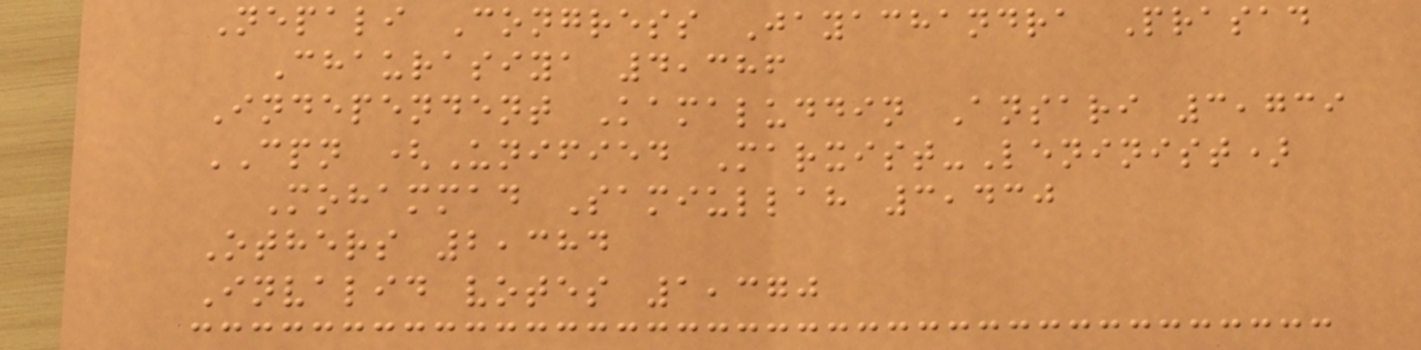Nepali Congress Jayachandra Prasad
Chaurasiya 4,386
Independent Kamaluddin Ansari 3,739
CPN (Unified Marxist-Leninist)
Mohammad Samiullah 3,430
Others 2,384
Invalid votes 1,370
